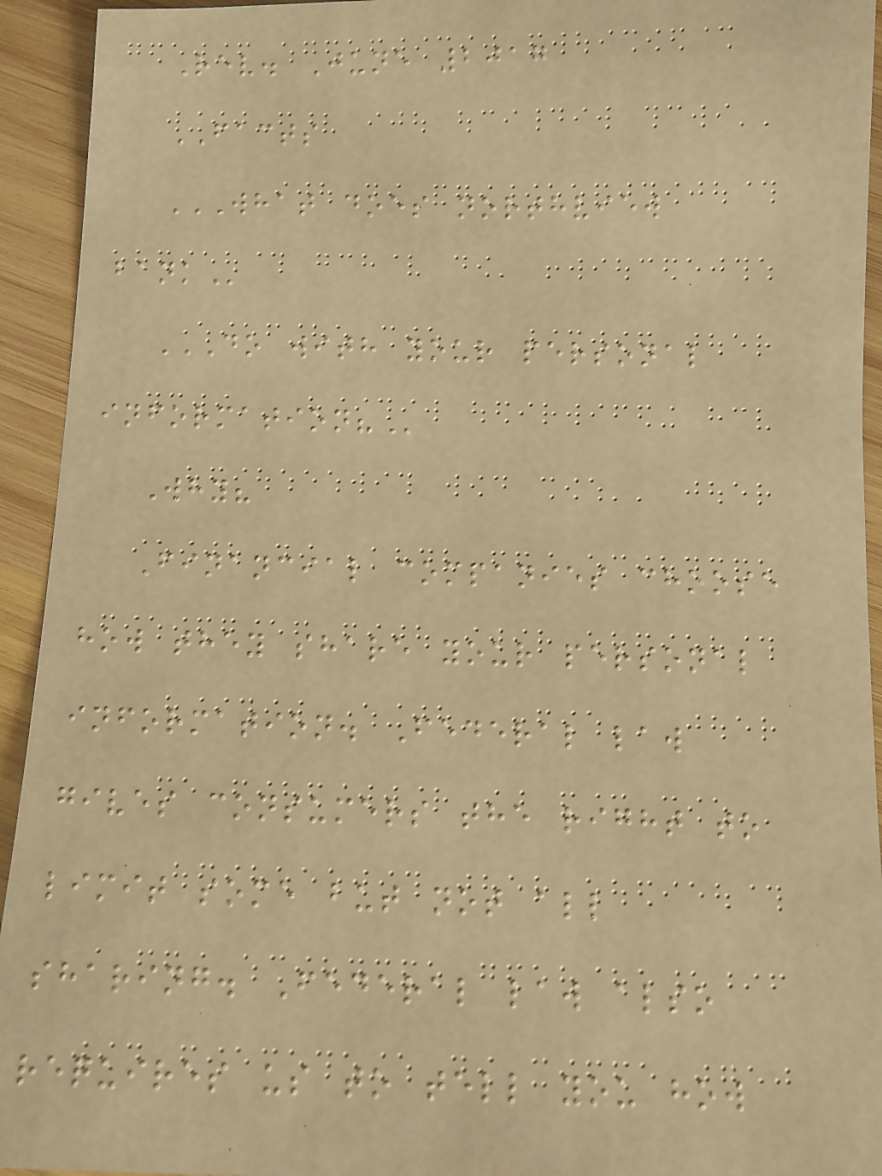Rev. June 2017
FACTS
WHAT DOES NORTHVIEW
BANK
DO WITH YOUR PERSONAL
INFORMATION?
Why?
Financial companies choose
how they share your personal
information. Federal law
gives consumers the right to
limit some but not all
sharing. Federal law also
requires us to tell you how
